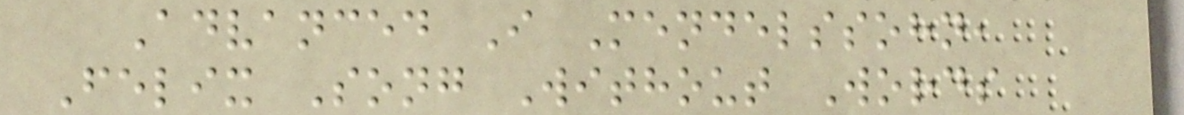Advanced I Mendelssohn,
Felix Song Without Words
